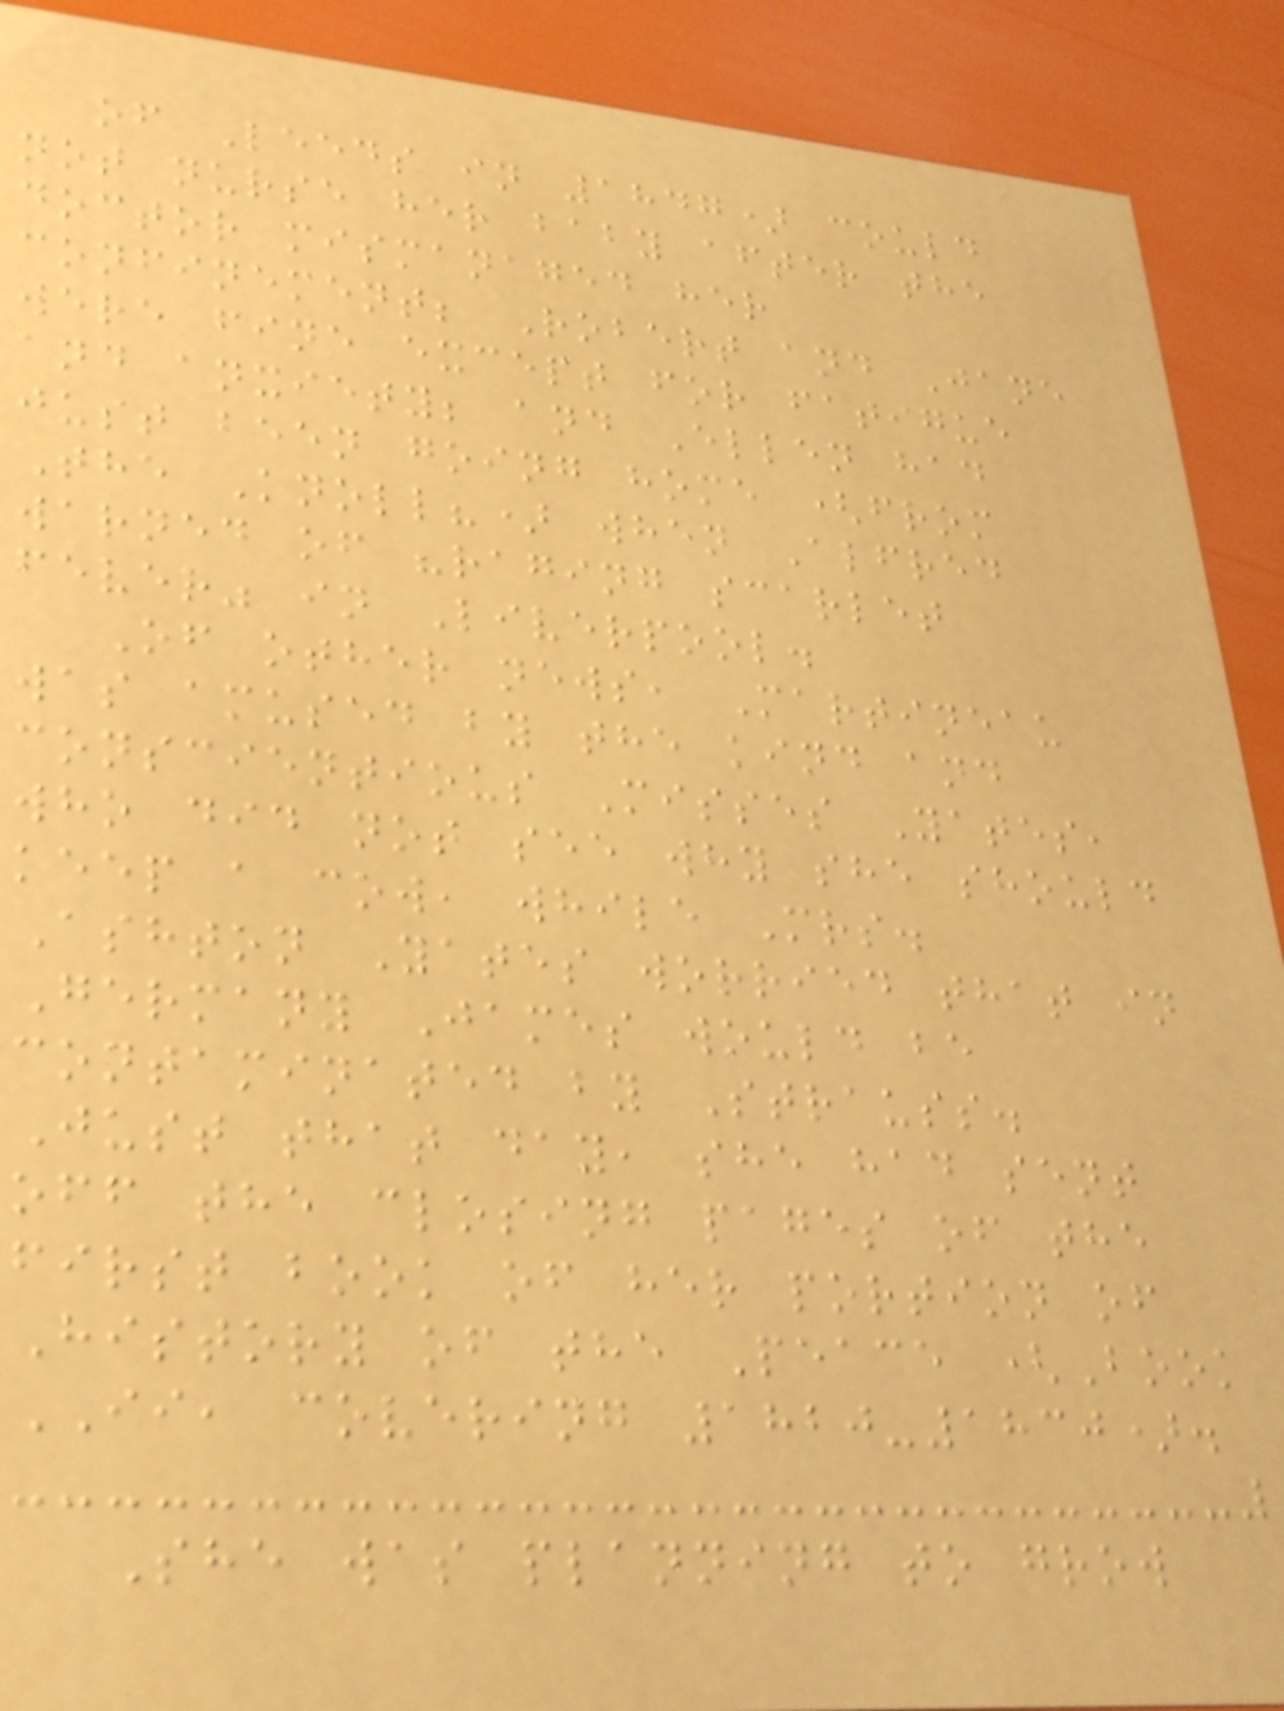of Leeds in 1847) could
not nurse her baby after the
doctor mismanaged her
confinement; Robert and Jane
were fine except for fatigue
and anxiety; and Ellen had
just been going home (from
The Knoll?) when Alfred
warned of "raging scarlet
fever" in Liverpool.
Of other news, Martineau
was amused by the kind and
conscientious Misses Yates,
who did not see why she should
keep a cow, while Mrs.
Ashton Yates worried that in
Germany James would be
contaminated by Strauss.
Just that day, she had sent
off the closing pages of the
first book of her portion of
History of the Peace (Book
II, covering 1820-1830).
She was planning to grow
